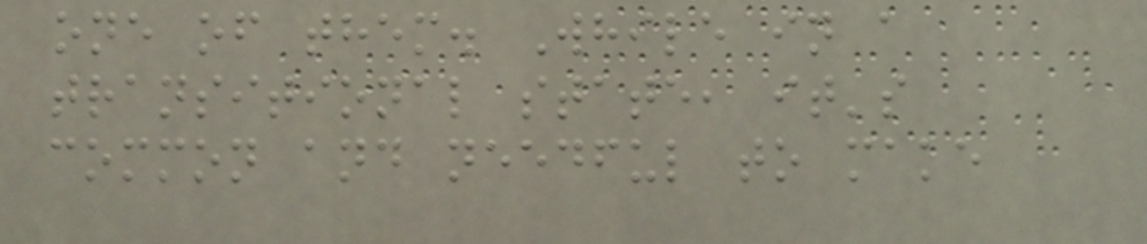one of them. While in a
transitional state, it's
common and needful to make
